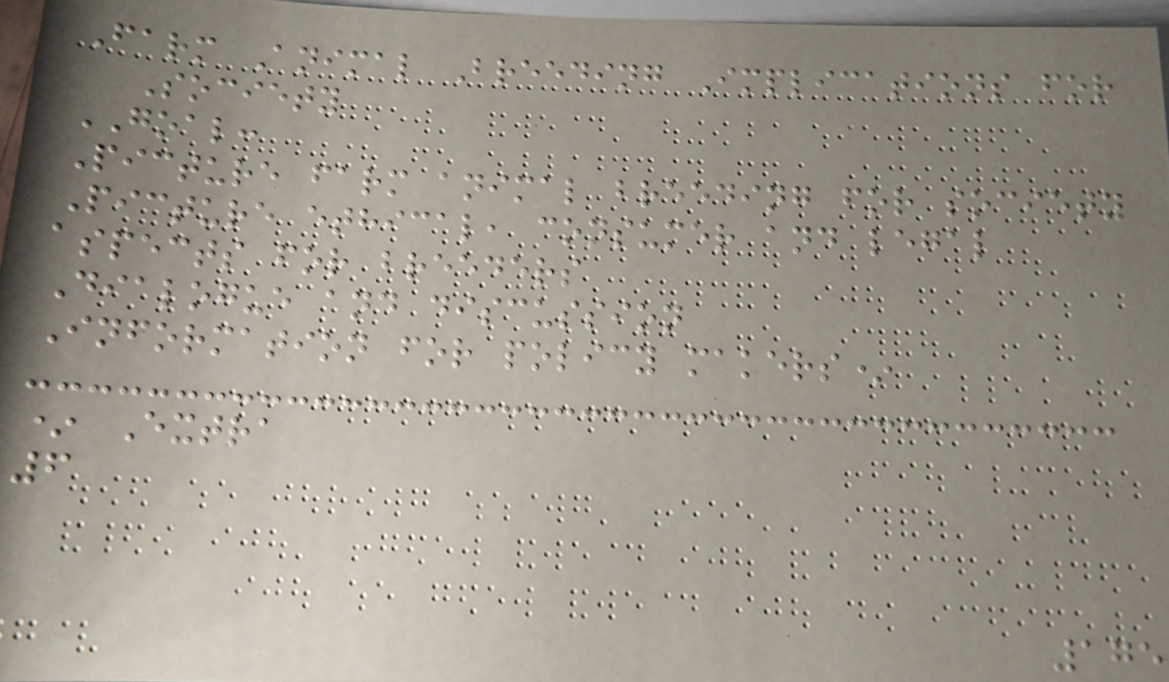Farm Animal Breeding Implications for
Society
GOAL:
Picture farm animal breeding for society
Picture ethical, consumer and legal
aspects for breeders
Dialogue and discussion
Information for policy makers*
* Extra
6
175
